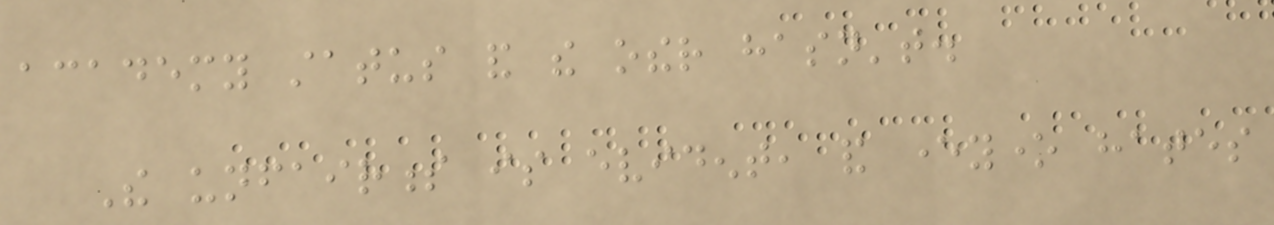academy status and the other hasn't.
The unfairness is evident, and everyone hates
